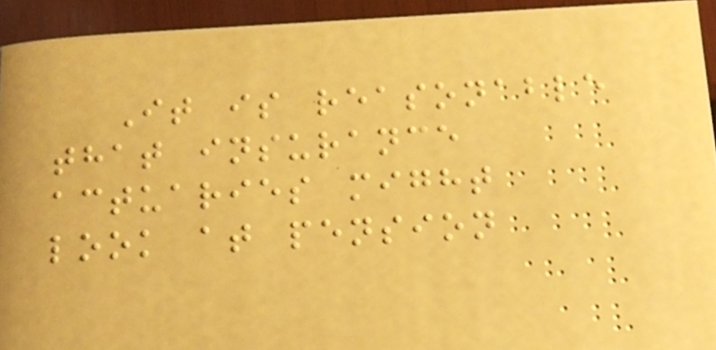It is reasonable
that insurance
actuaries might
look at pension
